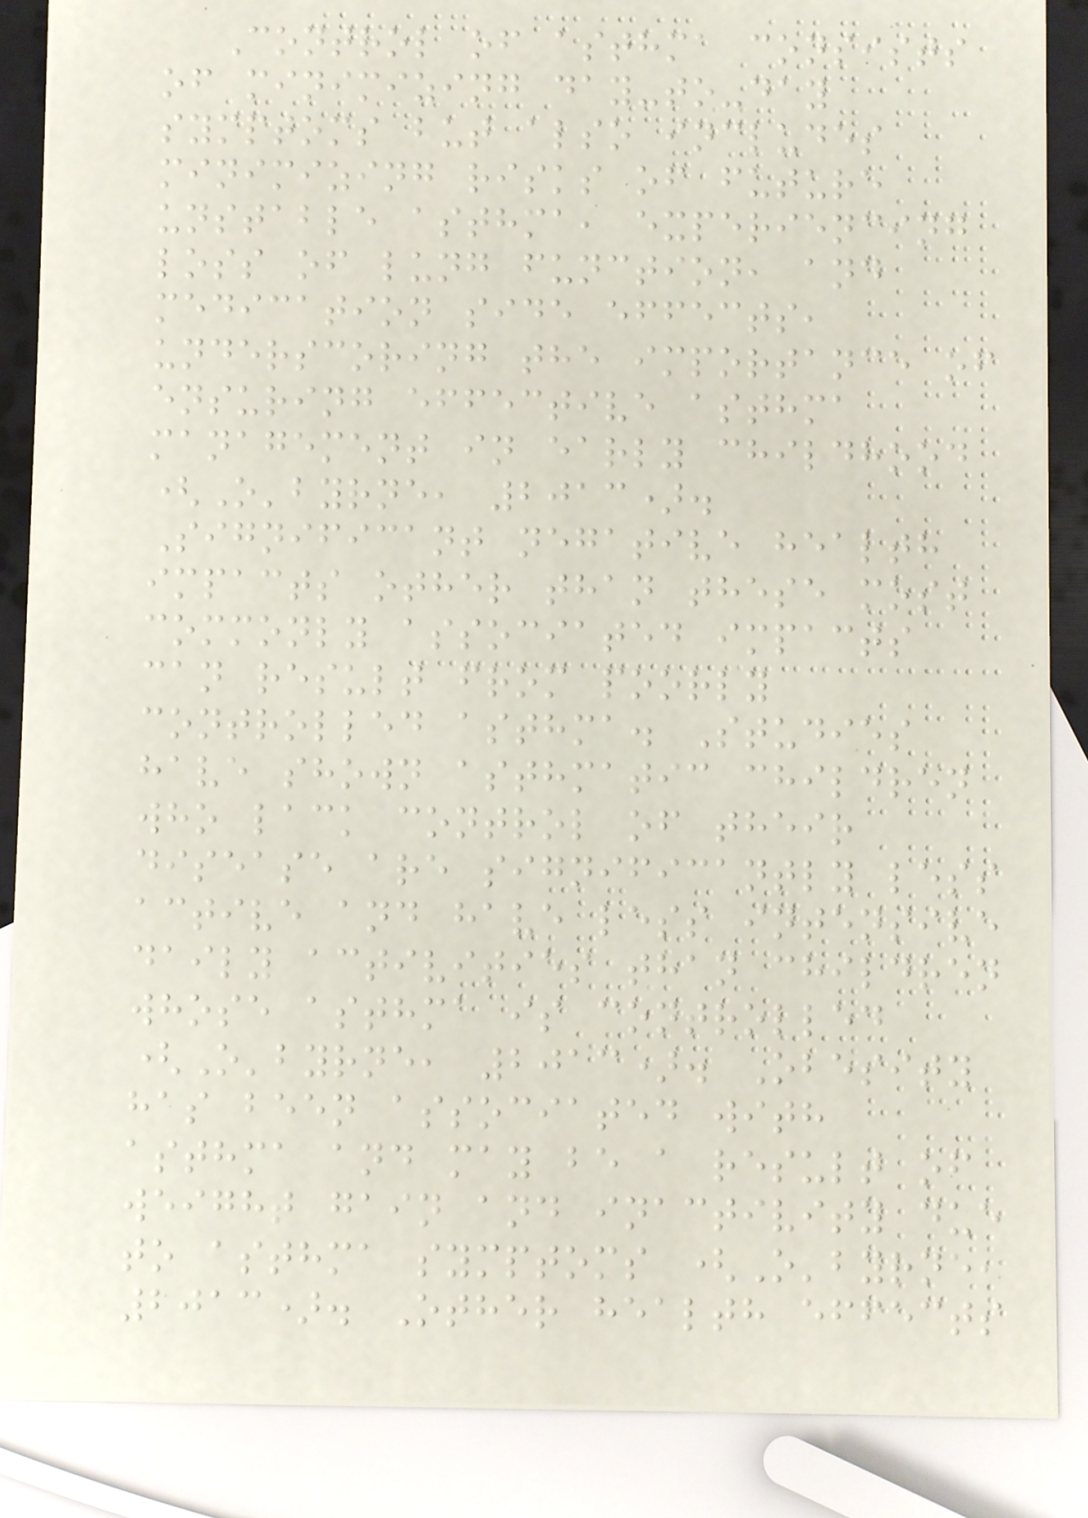Control of asthma consists
of minimizing day-to-day
symptoms but also includes
minimizing risks of future
unstable asthma, experiencing
loss of lung function, and
medication side effects,
underscoring the importance of
ensuring effective asthma
management in early childhood
(O'byrne, 2013).
Significant negative health
impacts other than these most
commonly associated impacts
can result from poorly
controlled asthma. Studies
have shown asthmatic children
who lack control of their
disease are significantly less
active and have less intensive
daily activities than children
whose asthma is controlled
(O'byrne, 2013). Obesity
has been associated with
asthma and may be a result of
weight gain and inactivity due
to asthma symptoms (O'byrne,
2013). Other health effects
